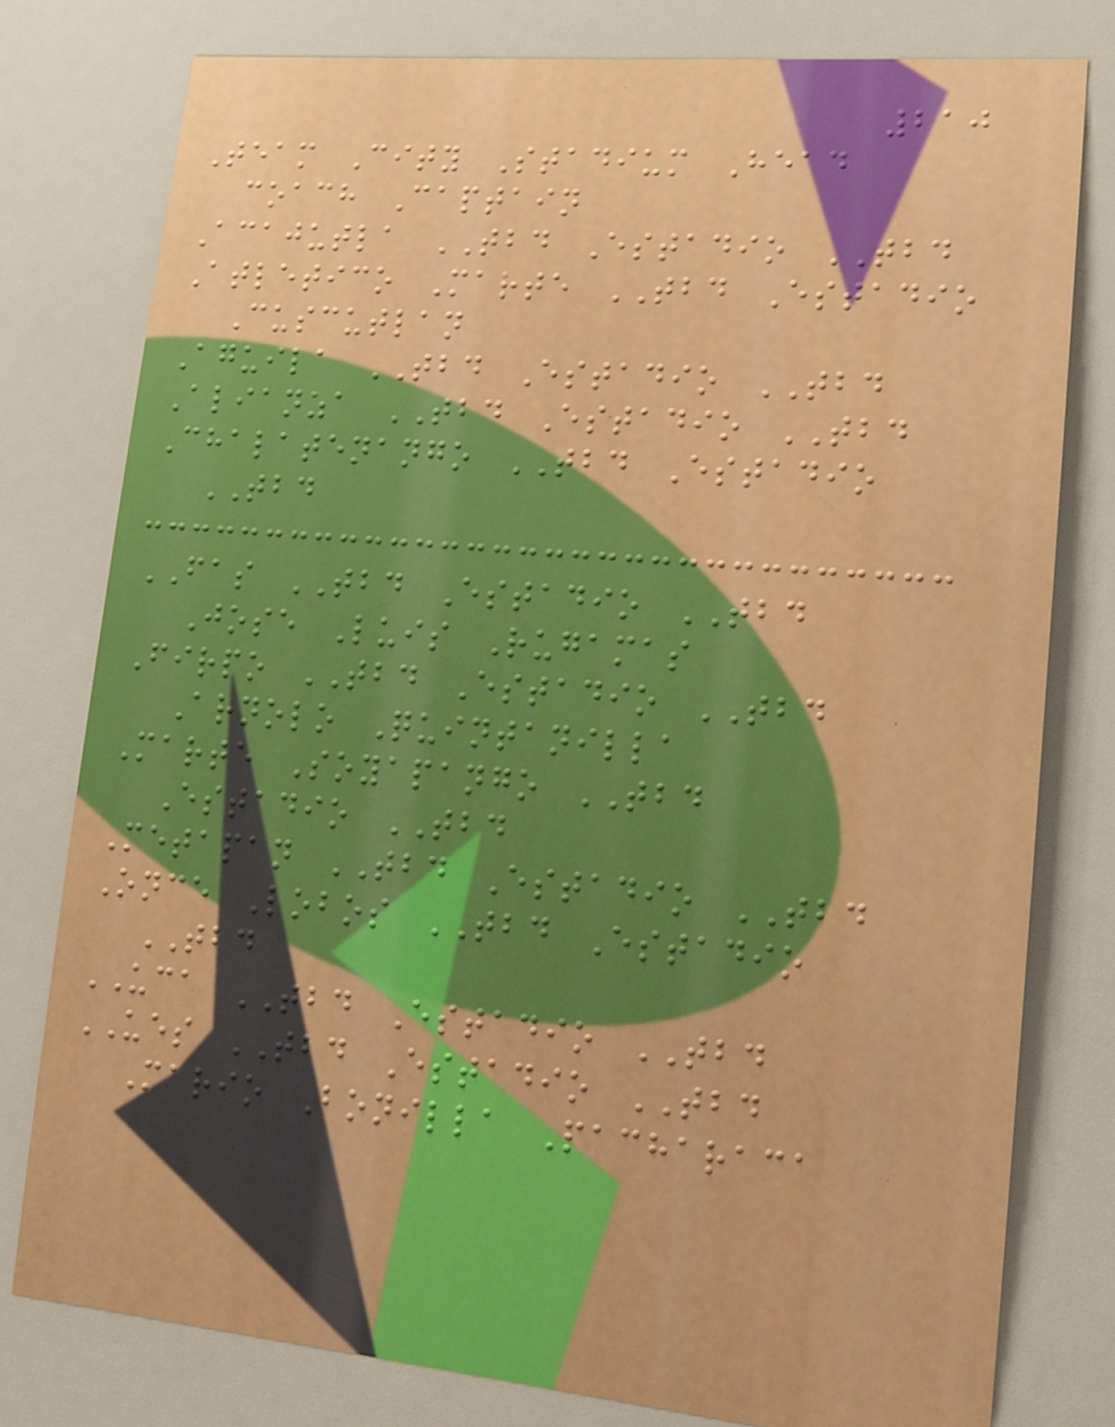210
Team City Stadium Head
coach Captain
Acajutla TBD Estadio TBD
Atletico Marte TBD Estadio
Cuscutlan
Aguila TBD Estadio TBD
Alianza TBD Estadio TBD
Chalatenango TBD Estadio
TBD
FAS TBD Estadio TBD
Jose Luis Rugamas
Firpo TBD Estadio TBD
Arnolo Quintanilla
Marte Soyapango TBD
Estadio TBD
Metapan TBD Estadio TBD
Once Lobos TBD Estadio
TBD
UCA TBD Estadio TBD
UES TBD Estadio TBD
Mario Bonilla Pacharaca
